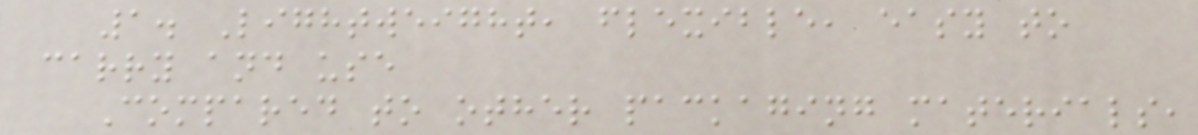1. Lightweight, flexible, easy to
carry and use
Compared to other packaging materials,
